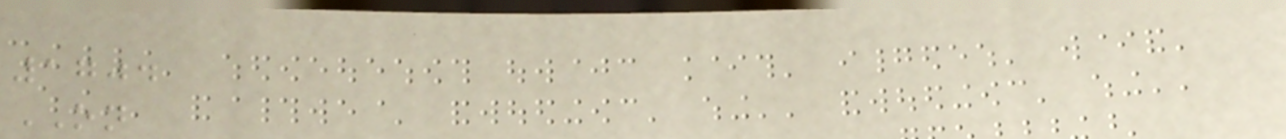1704
ON
